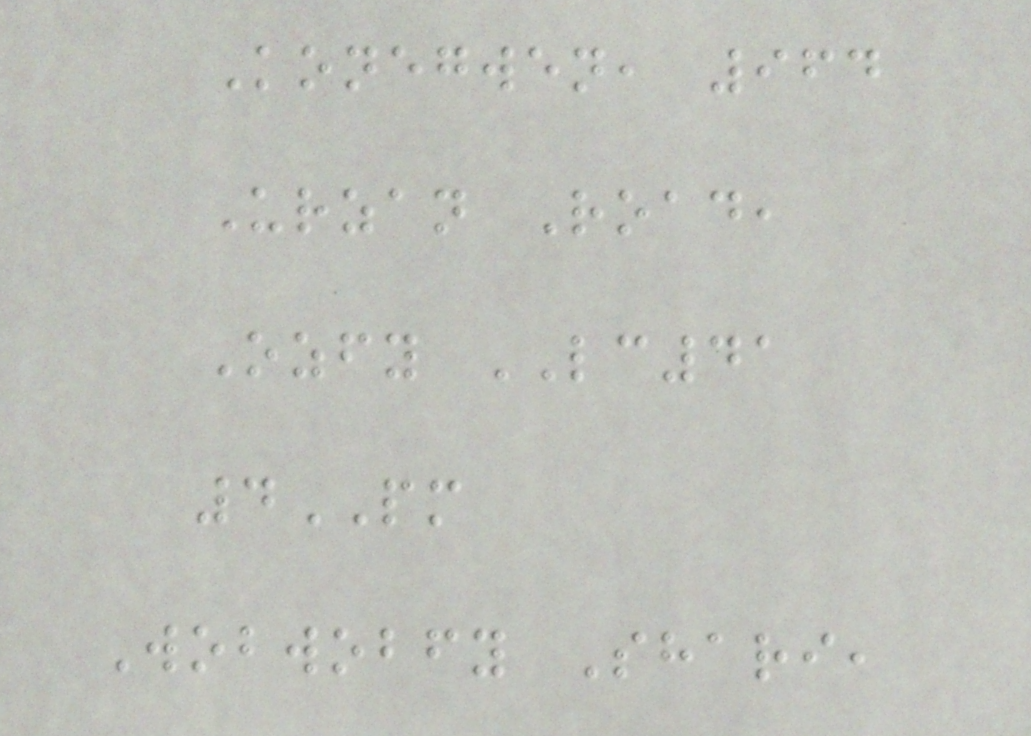Konegwen, 964
Urzan Road,
Ozfy LC41
4PM
Wobwobfy Shari,
